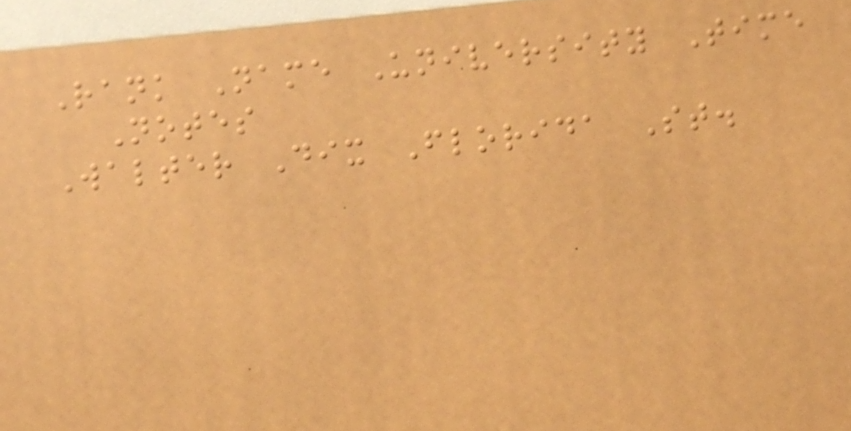Rank Name University Time
Notes
Walter Dix Florida St.
